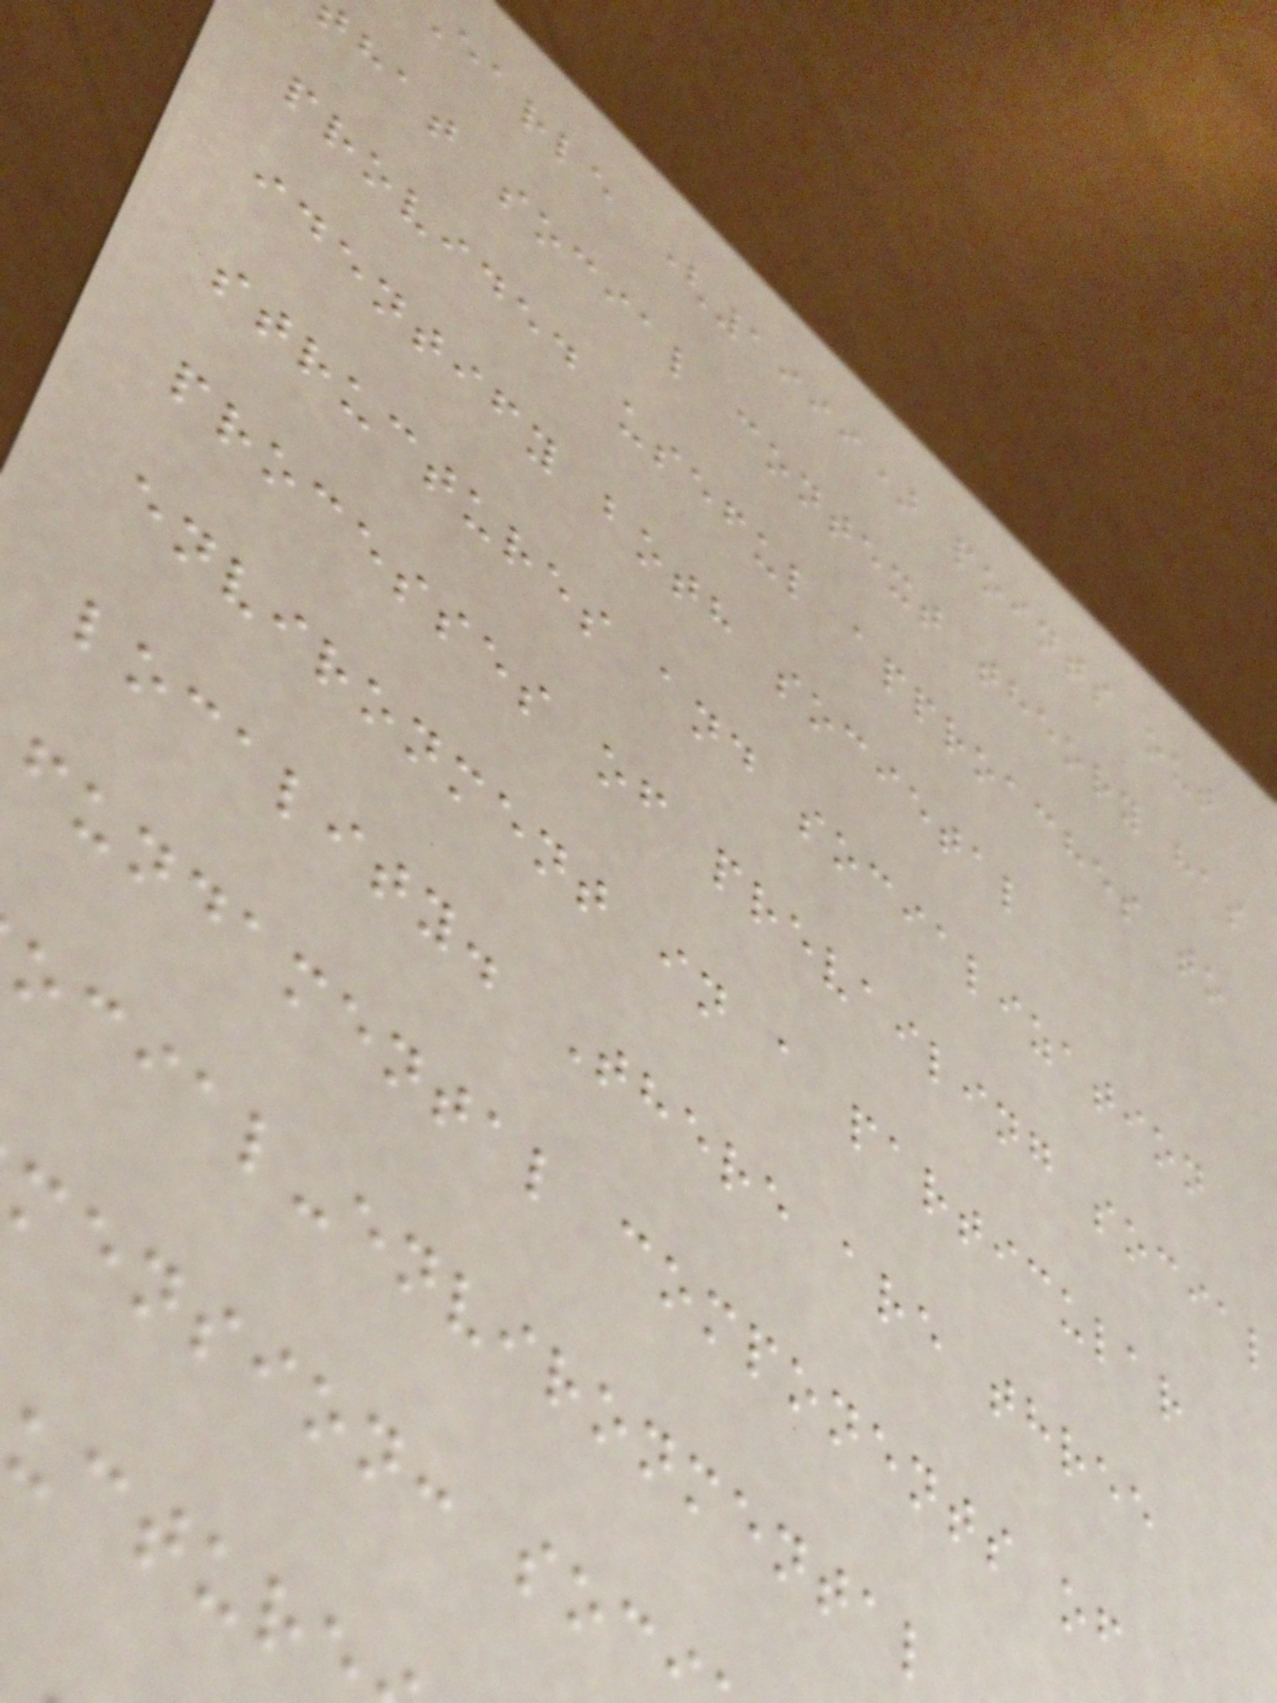earle (1999) points out
hat social context theory has
provided useful approaches to
identify both societal
structures and socialization
processes of prevailing social
environment in a particular
locality. There are three
fundamental components of
ocial-environmental
mension: soc
